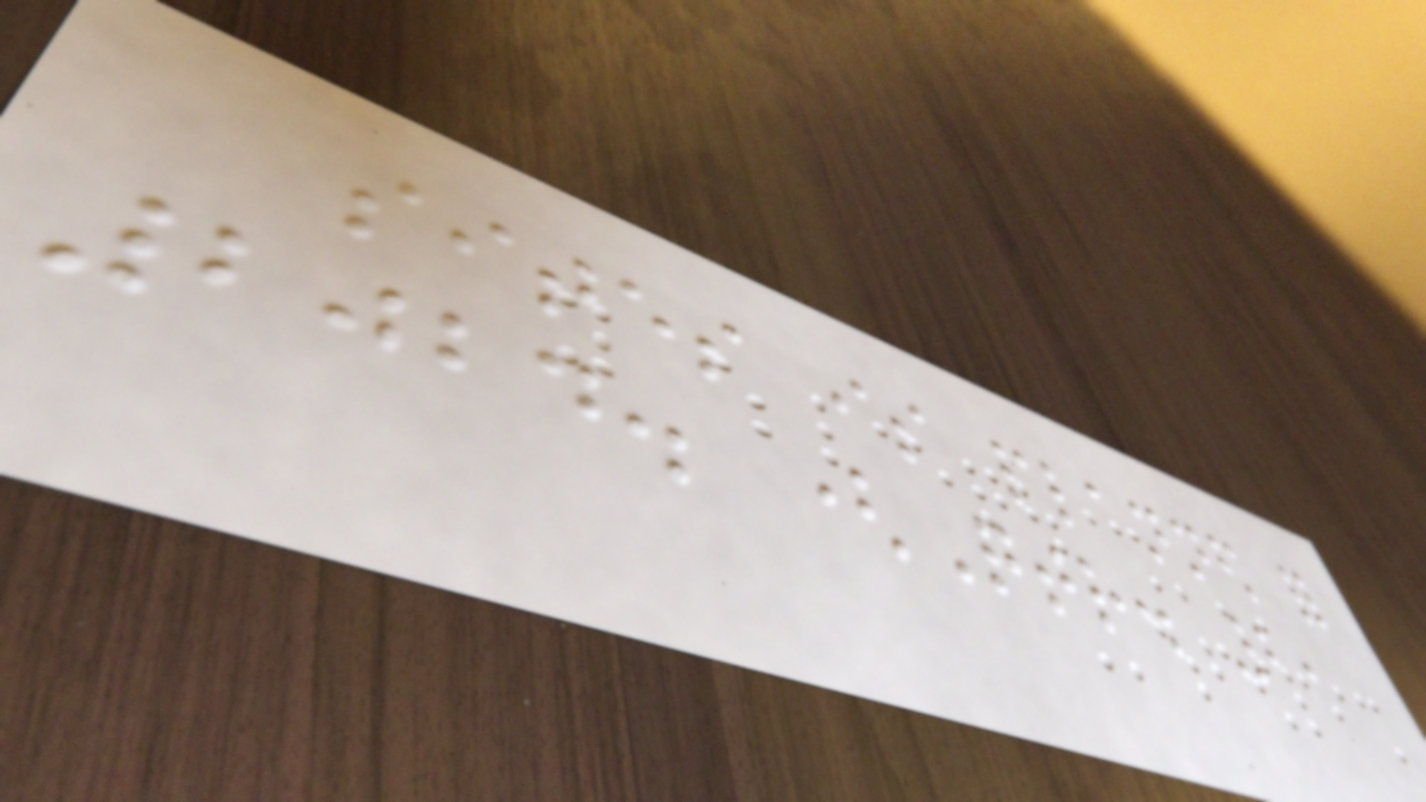sites is planned for
2024. (Qtr. 2,
